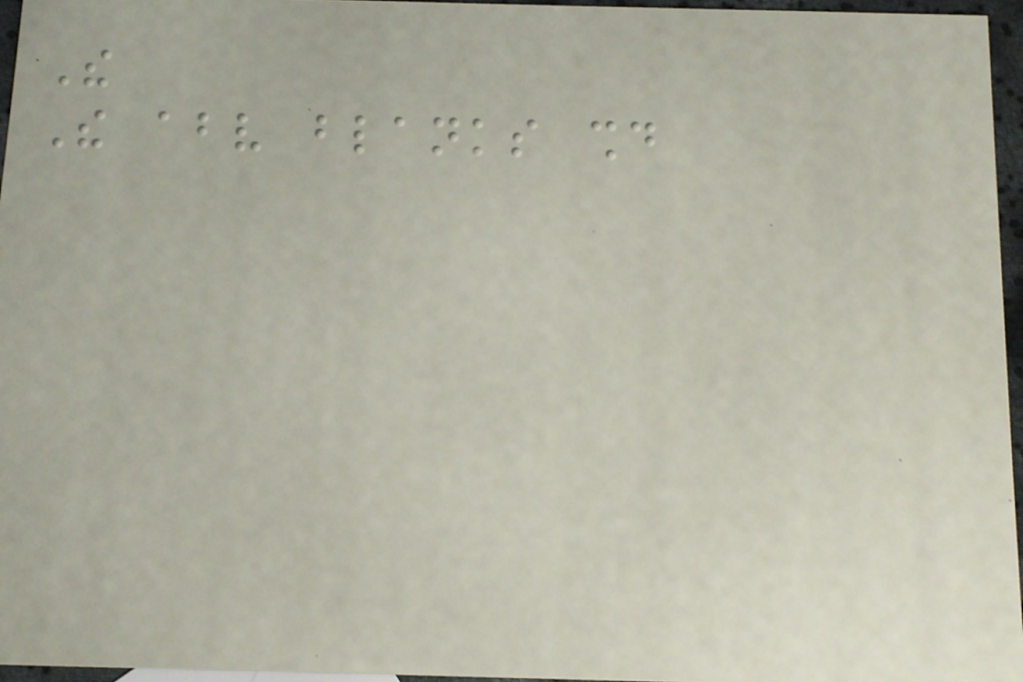The
The above blanks should
